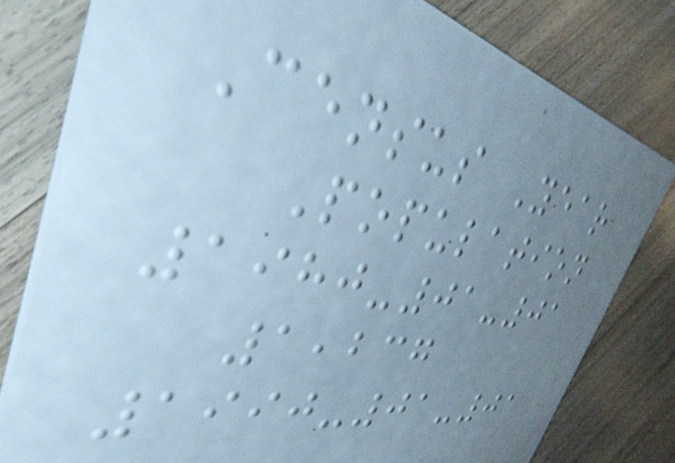Census Year
Population
1980-01-01
1,237
1990-01-01
